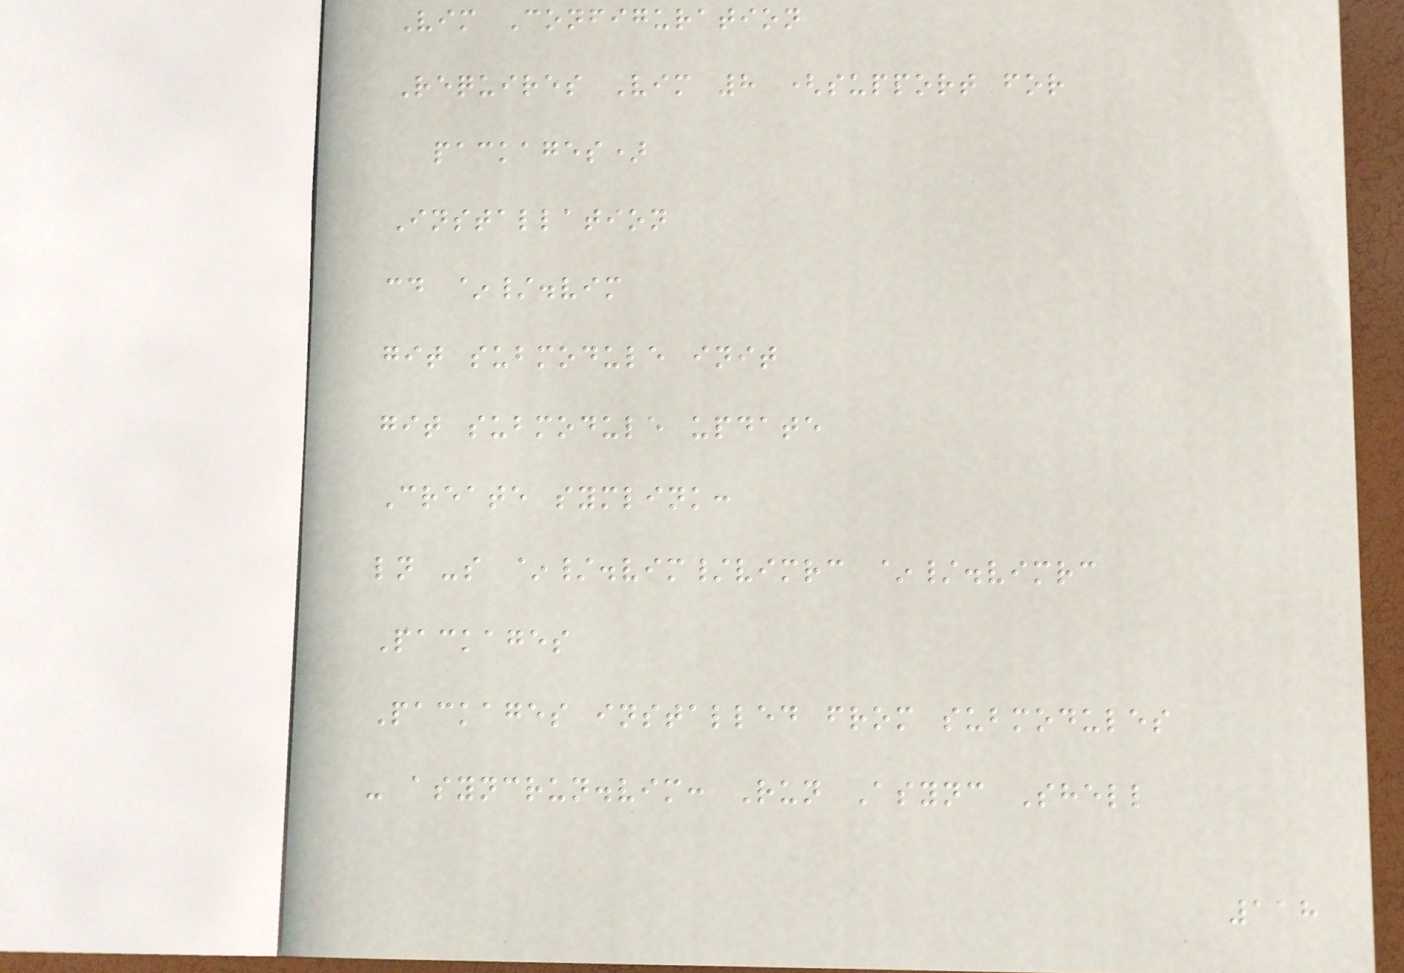Vim Configuration
Requires Vim 8 (support for
packages)
Installation
cd ~/.vim
git submodule init
git submodule update
Create symlink:
ln -s ~/.vim/vimrc ~/.vimrc
Packages
Packages installed from submodules
- asyncrun.vim: Run Async Shell
118
